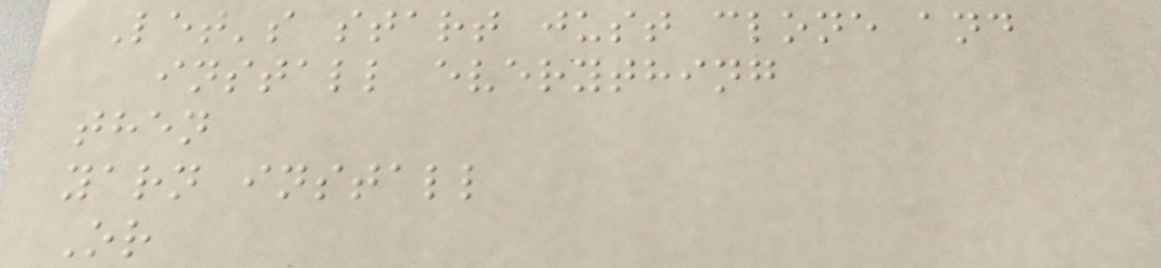Let's start just clone and
install everything
then
yarn install
Or
